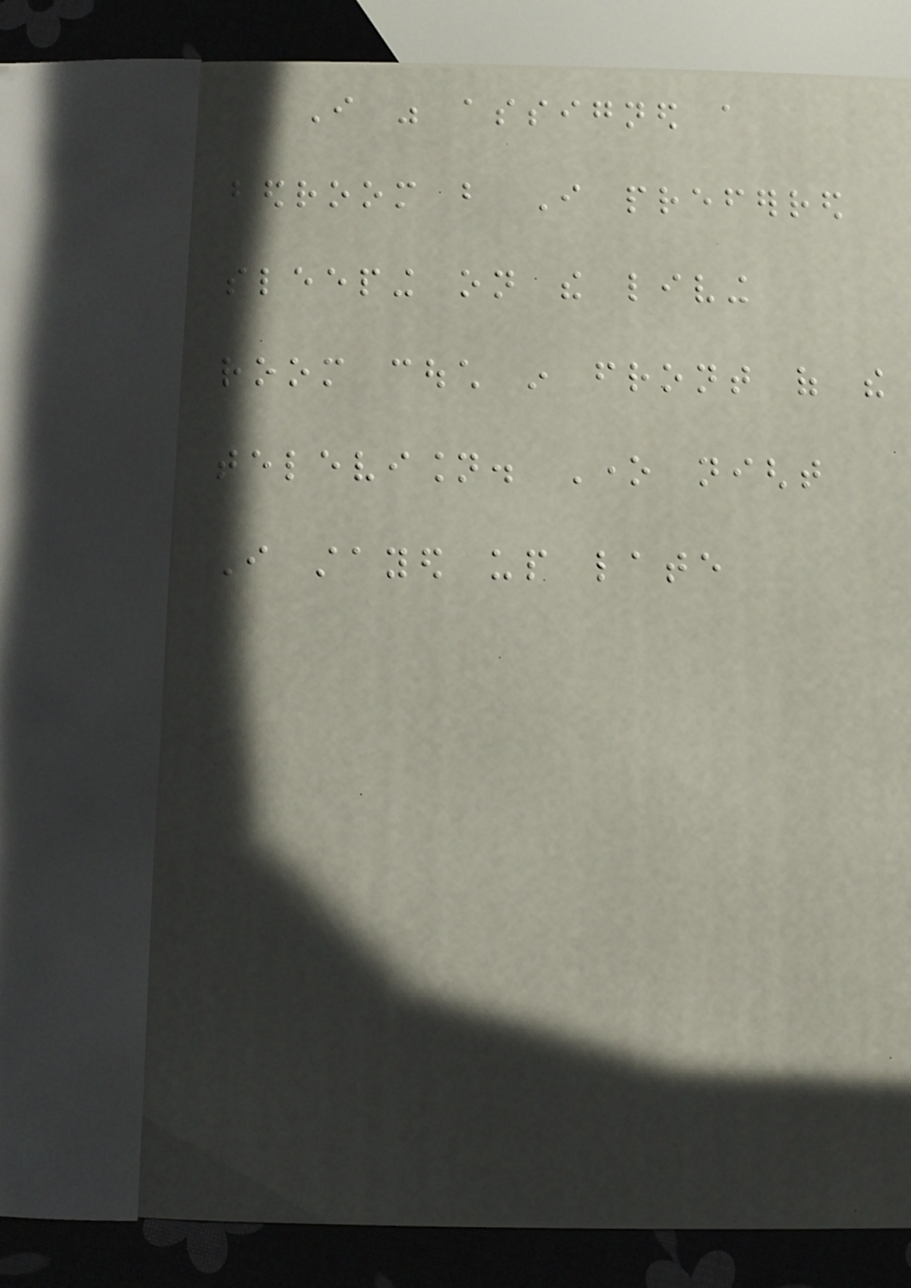I was assigned a
bedroom but I preferred
sleeping on the living
room couch in front of the
television. One night
I stayed up late
